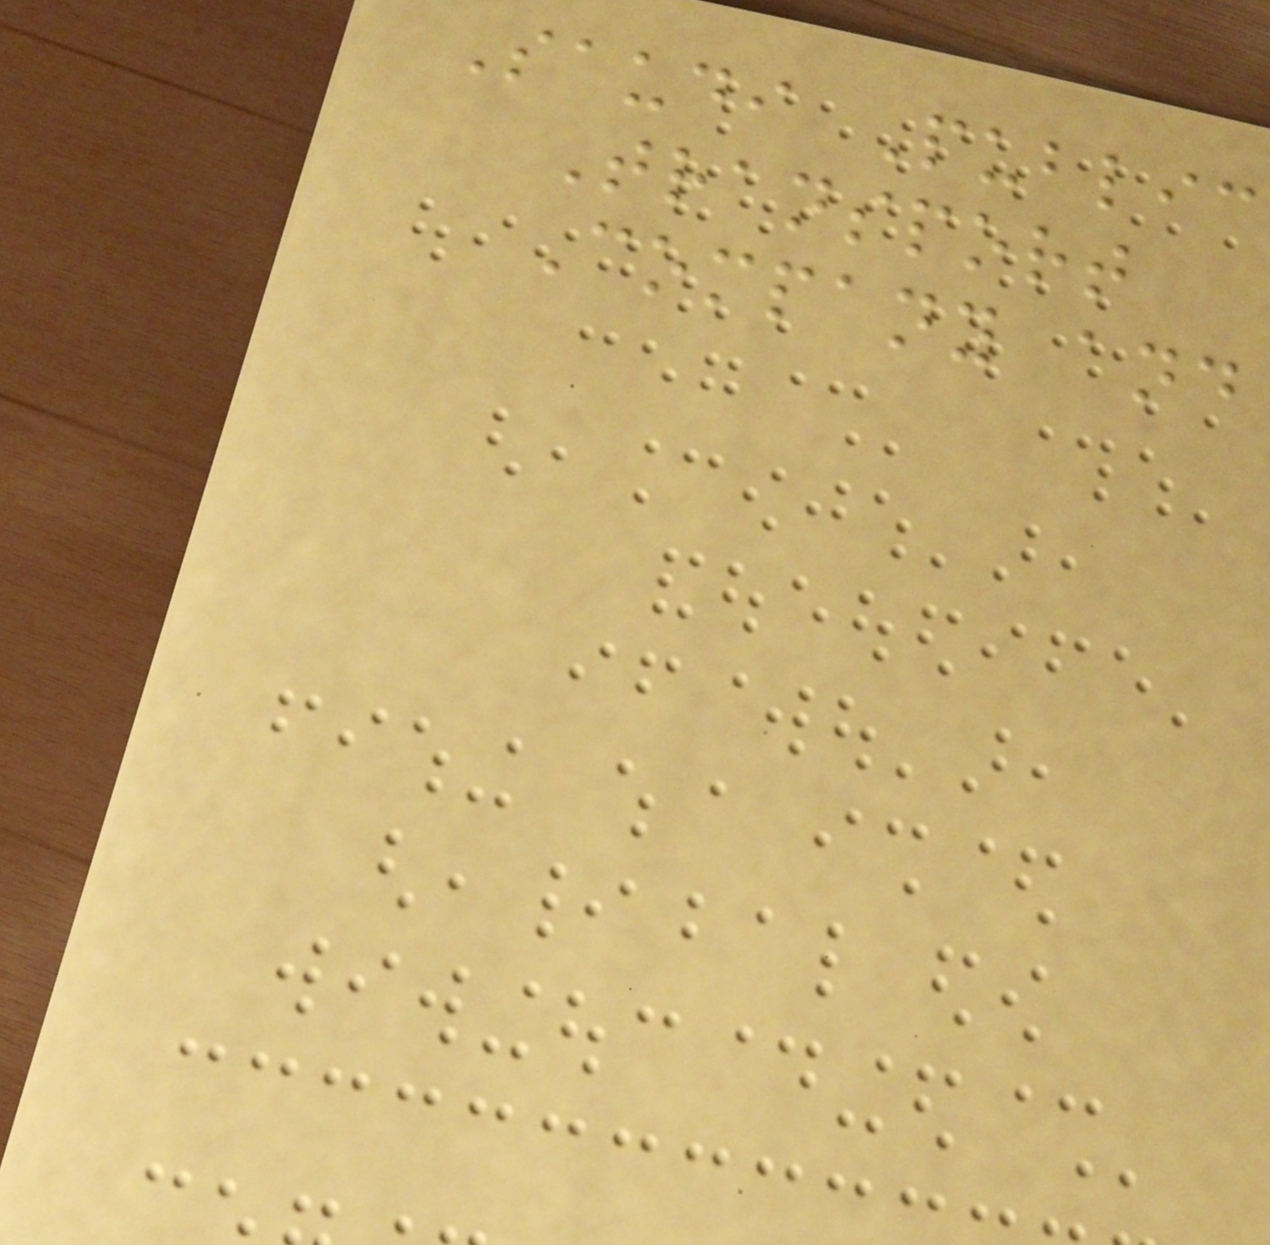Saudi Public
Transport
Company and
